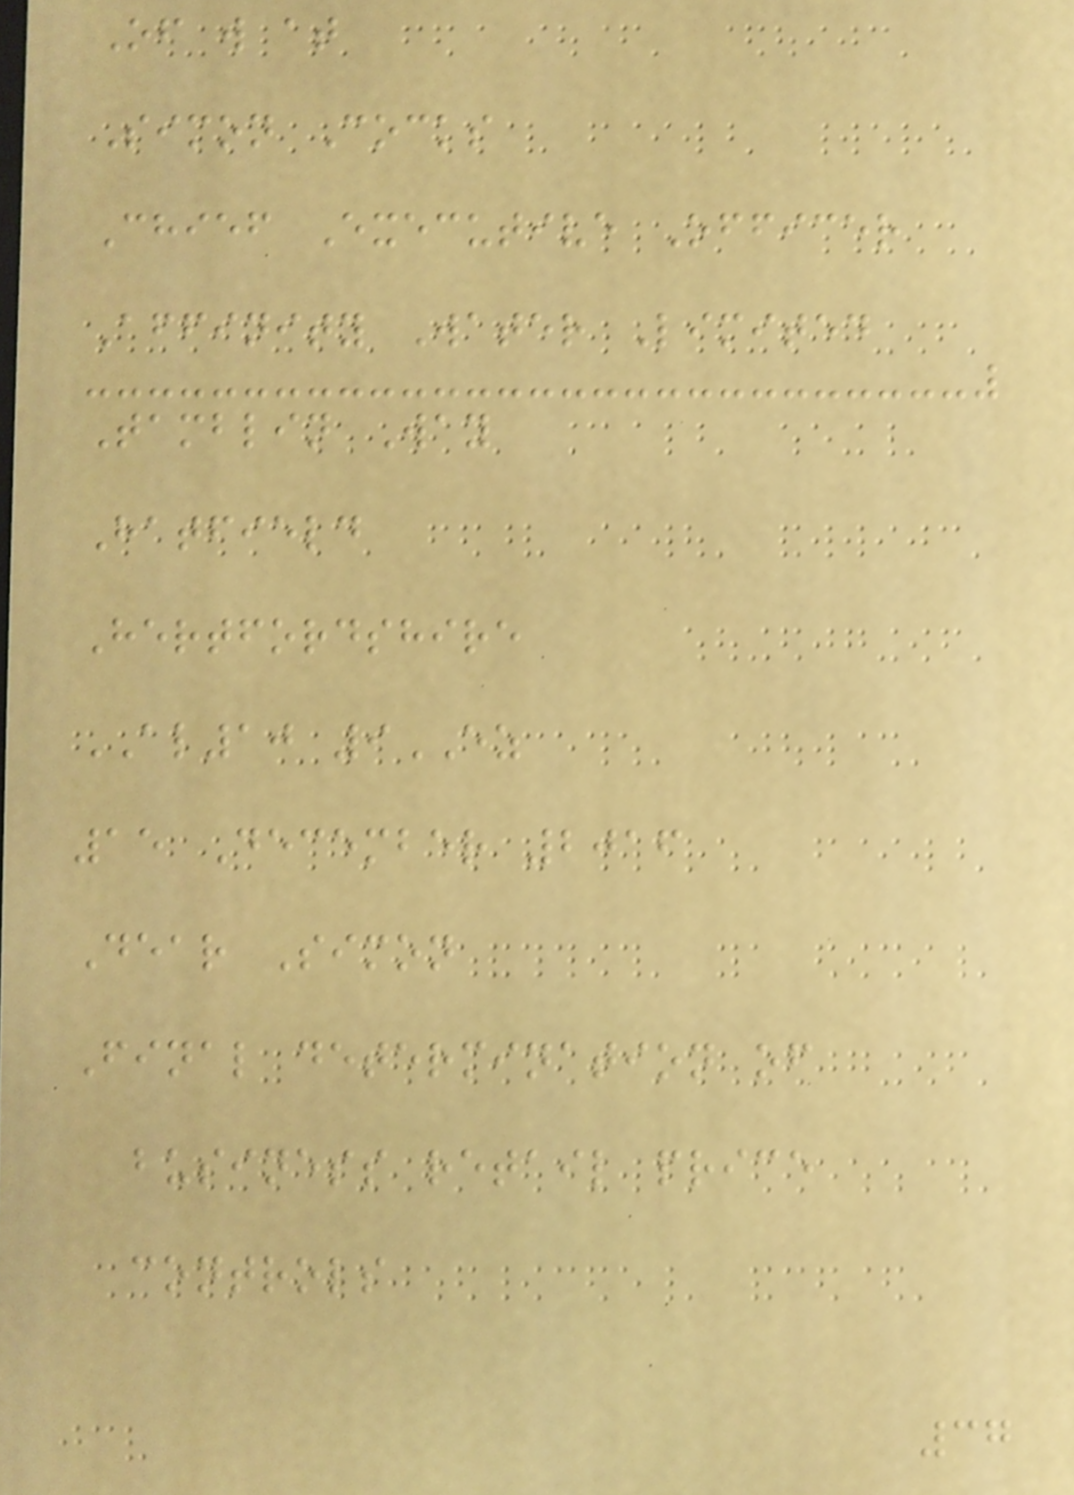Of w at
Simon Cocks
Chief Executive Officer
Affinity Water Limited
Tamblin Way
Hatfield
Hertfordshire
AL10 9EZ
15 December 2016
Dear Simon
Final determination of
business retail price
controls
37
